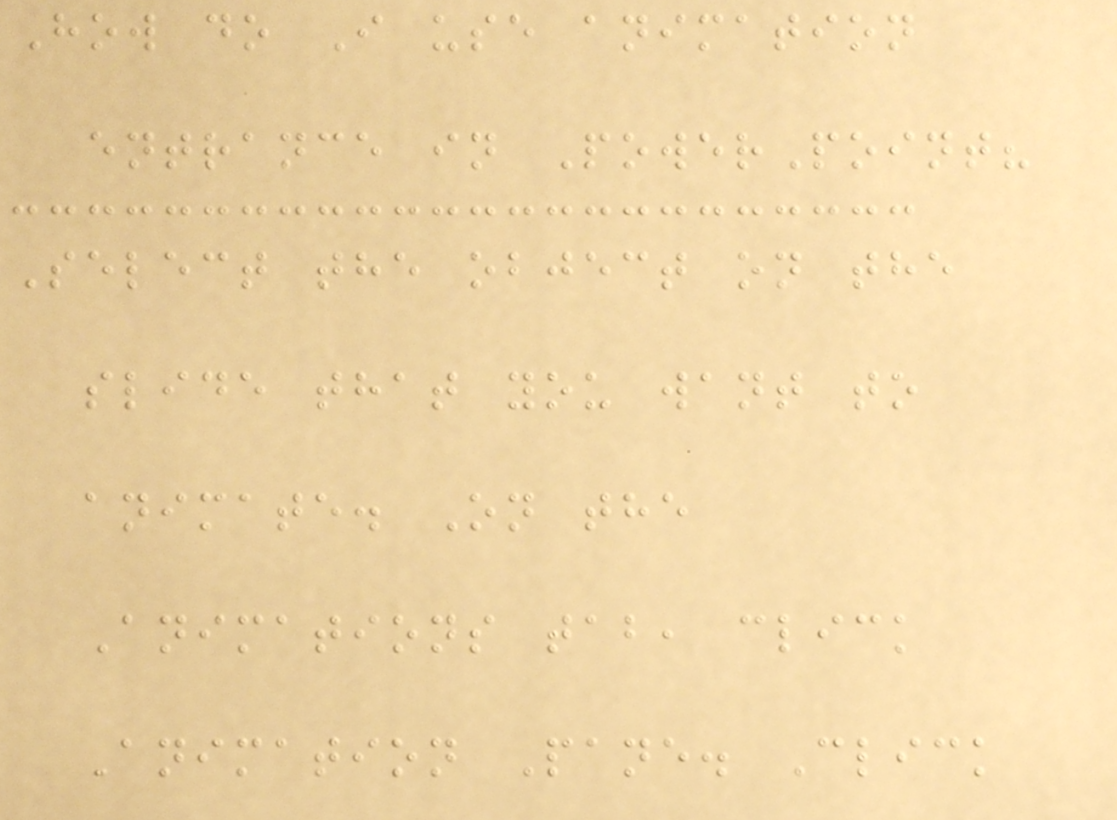How do I use animation
entrance in PowerPoint?
Select the object on the
slide that you want to
animate. On the
Animations tab, click
Animation Pane. Click
